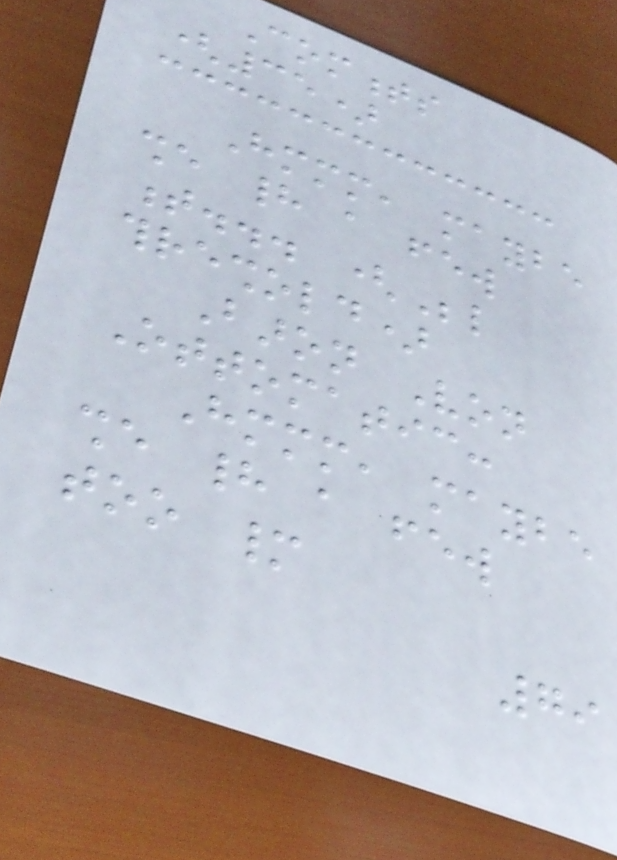Comments
(35)
Hmmm, maybe
she had a few
t... (Below
threshold)
Baron Von
Ottomatic:
Hmmm, maybe
she had a few
too many
79
